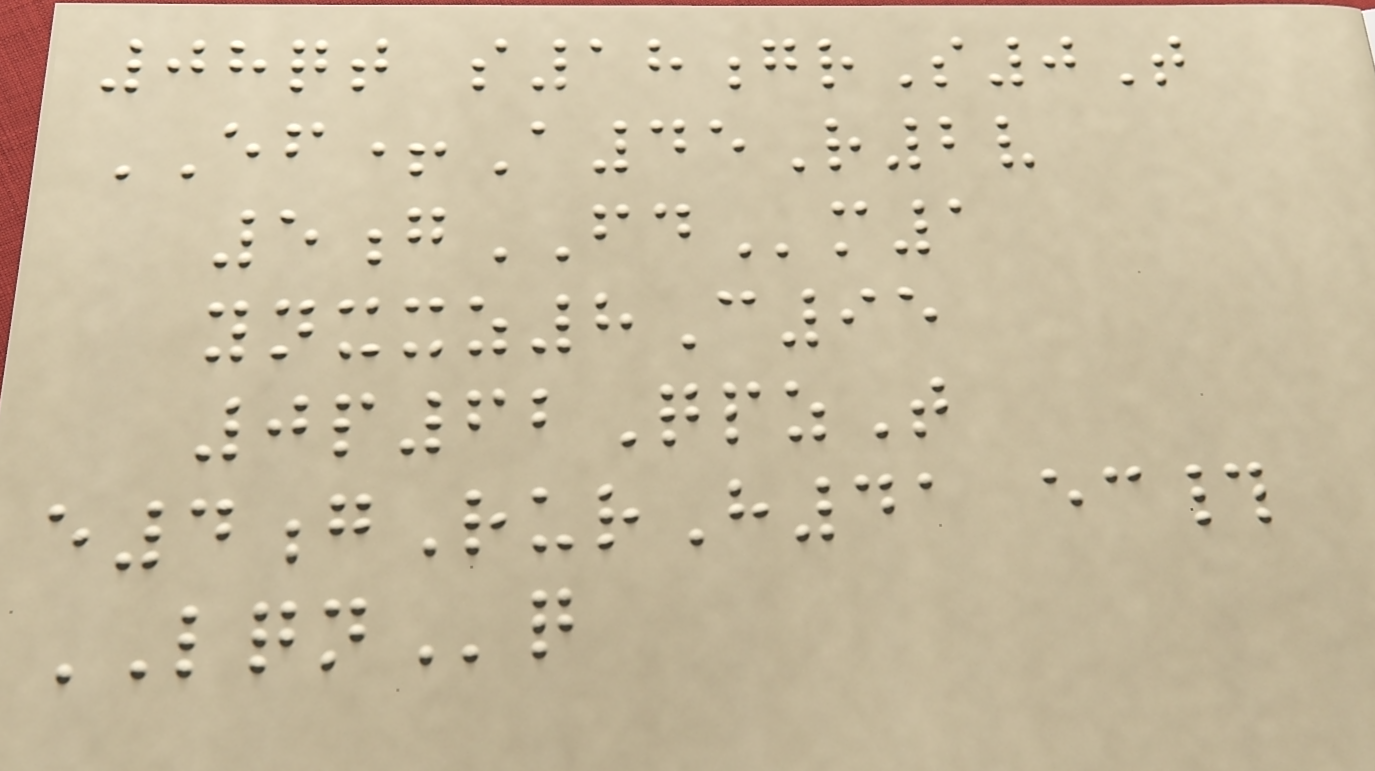08qt s18grS0T
EF+A45R2v
5gFDm1
ynxxz8C95
0p62QpzT
e4gRurH41 ec#
LQNq
